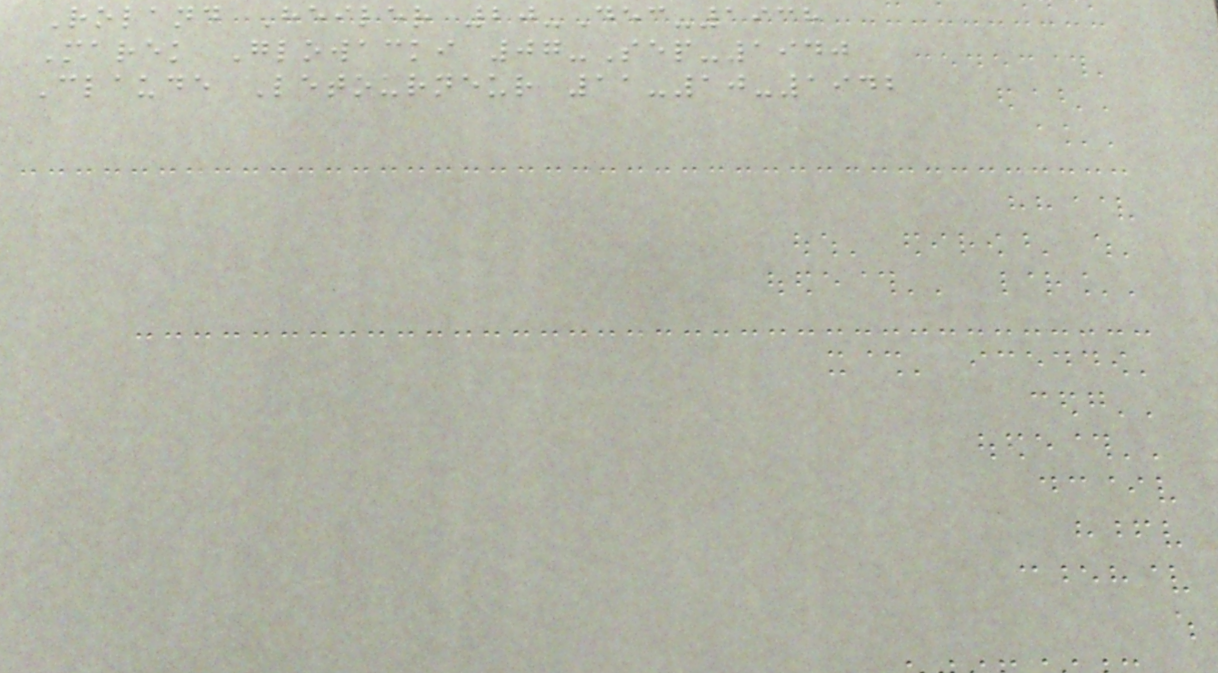Roland Heiler 20-Dec-1938
Marek Glowacki 07-Sep-1940
Claude Letourneur 11-10-1942
